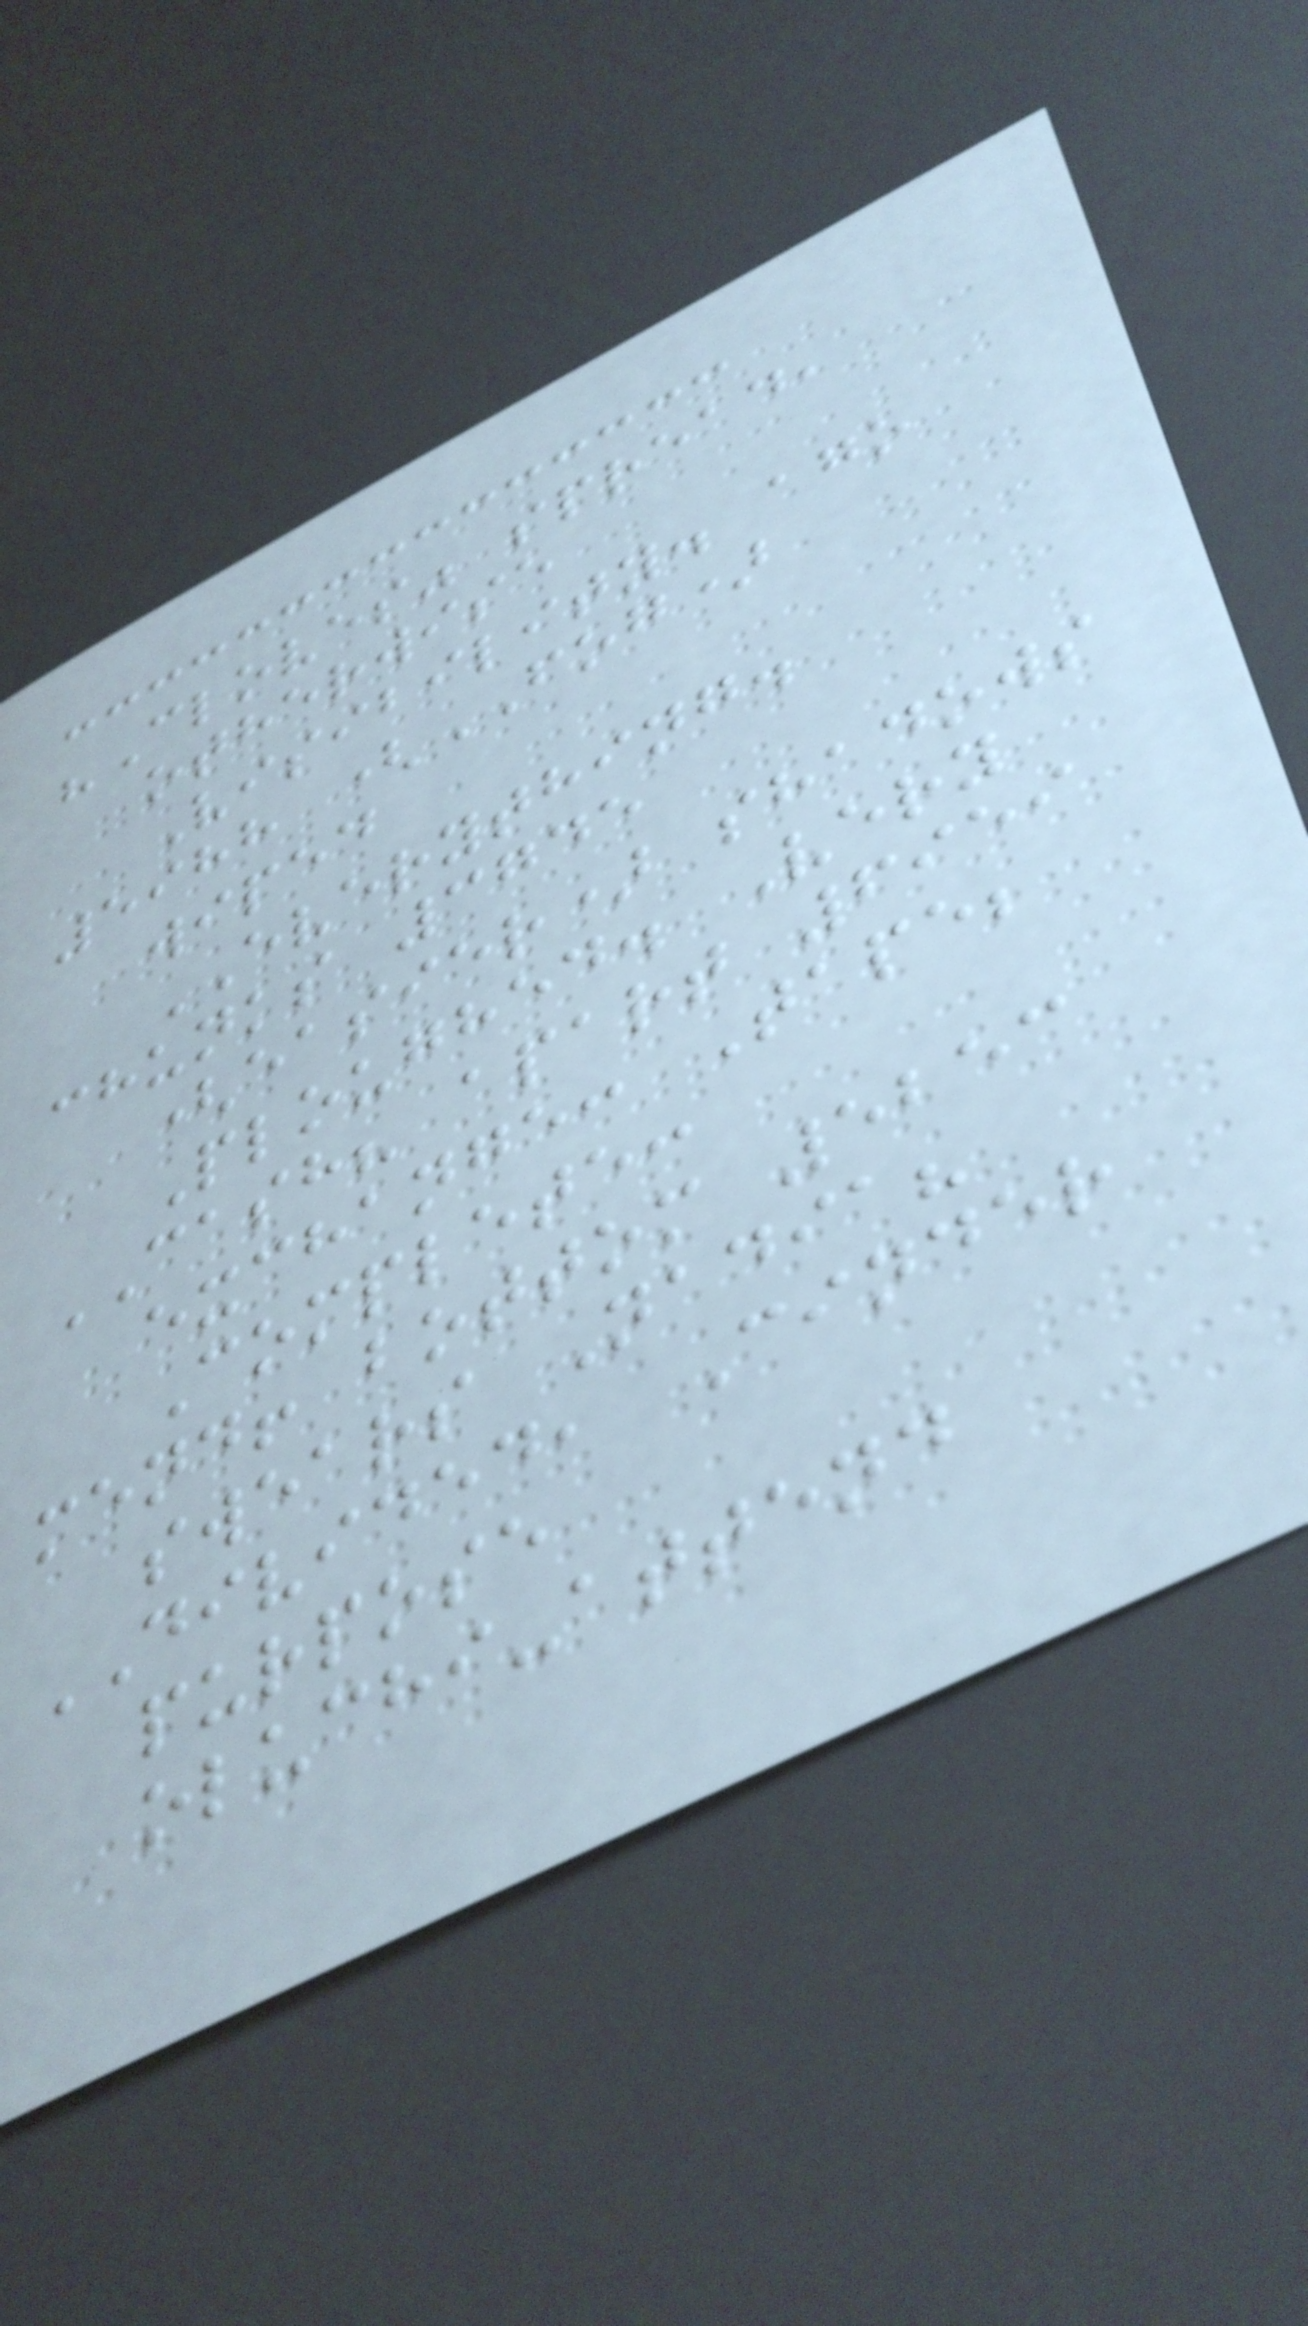"Cloves" spread,
otherwise
Visibility. ago
5988 (FOG)
wiped
EVERYTHING.
chunks 3745
(easier) shadows
Ploughed. Very
CASH? apart 6959
exchange: Tape;
Complete:
mend! bottom 5253
swears Nadia?
DIVIDED, Cinder
purpose
oluchi-attend
